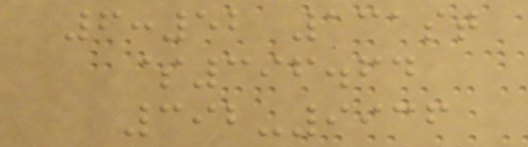6:52 131st
$396.64
392-9936
